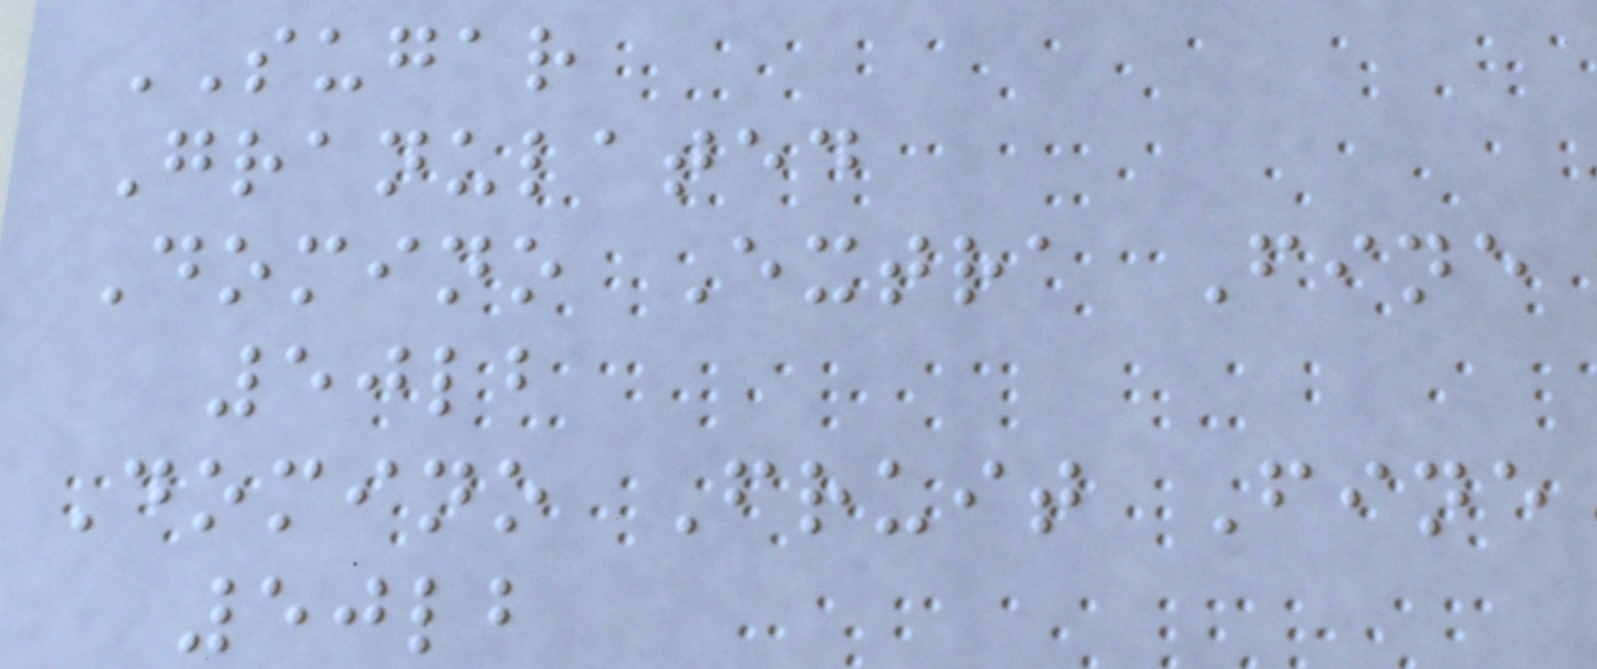SUGAR
Granulated
Domino Extra Fine
50lb
Domino Fruit Fine
50lb
